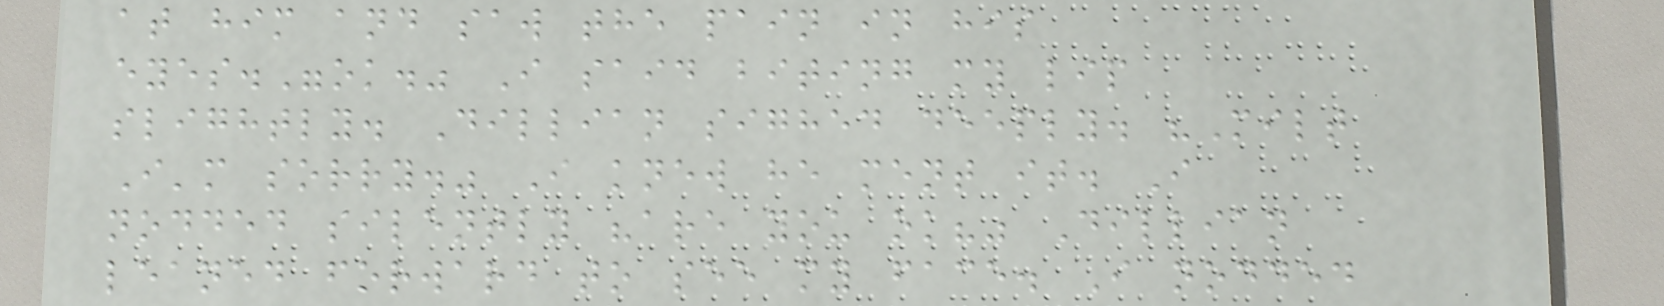at him and saw the pain in his
eyes."ok." I said biting my lip
slightly. Dillian sighed deeply. "Milt
I'm sorry." I knew he ment it. I
nodded silently "are you ok?" Dillian
leaned forward to see my face. I nodded
